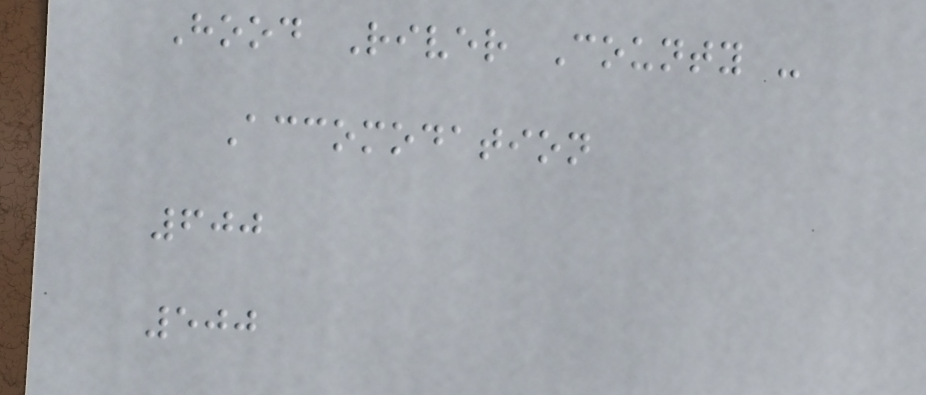Hood River County -
Accomodation
600
500
